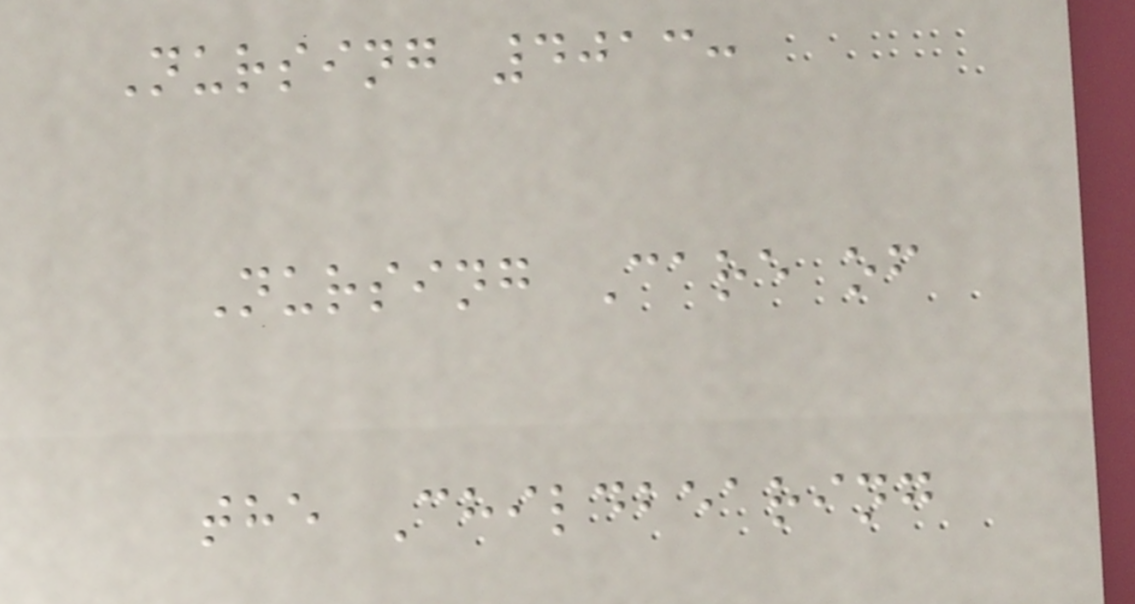Nursing 4013:
Nursing Care of
the Childbearing
